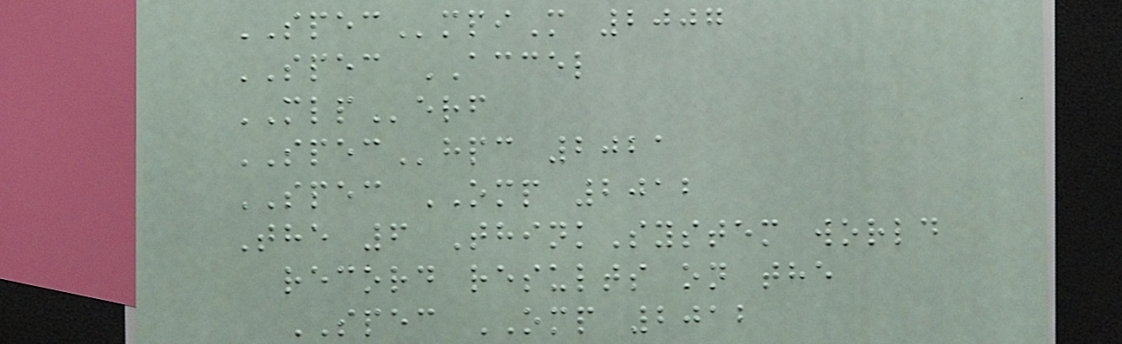SPECmpiM 2007
SPEC ACCEL
MLPerf
SPEChpc 2021
SPEC OMP 2012
The 6 ThinkSystem world
record results on the
SPEC OMP 2012
